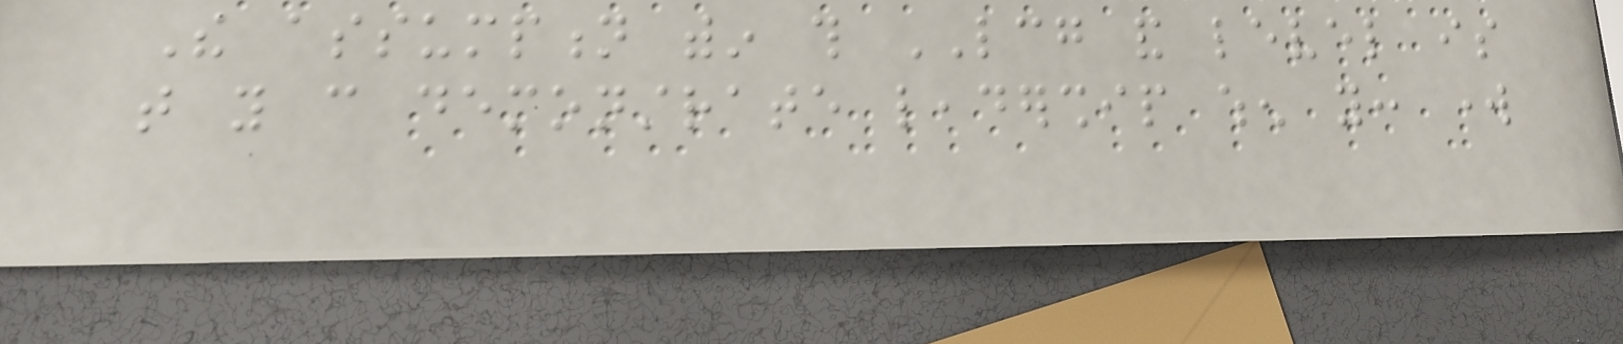The assumption within this LCG and level is
that you can demonstrate leadership when you: work
